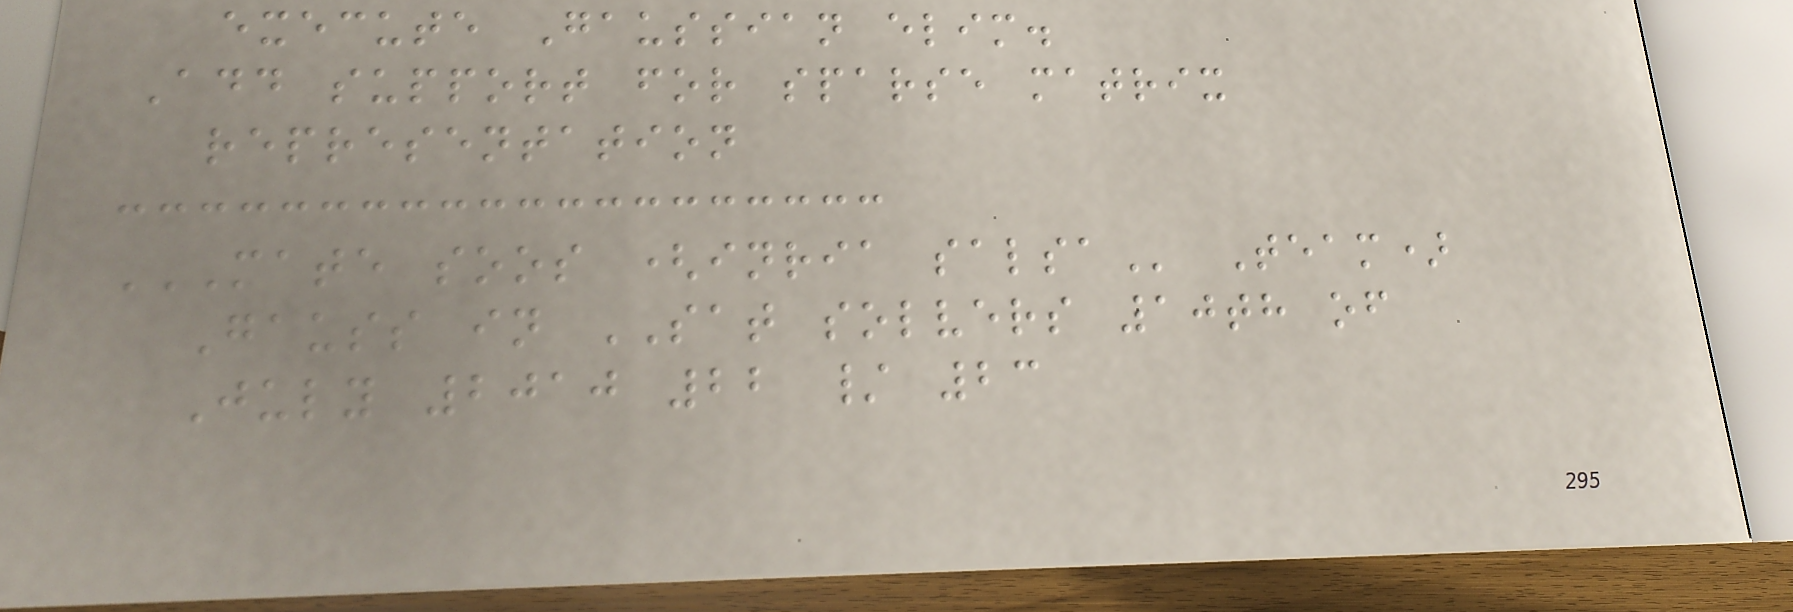execute Gaussian elim.
Add support for sparse matrix
representation
MATE SOOS (INRIA SALSA Team)
Gauss in SAT solvers 10th of
July 2010 22 / 23
